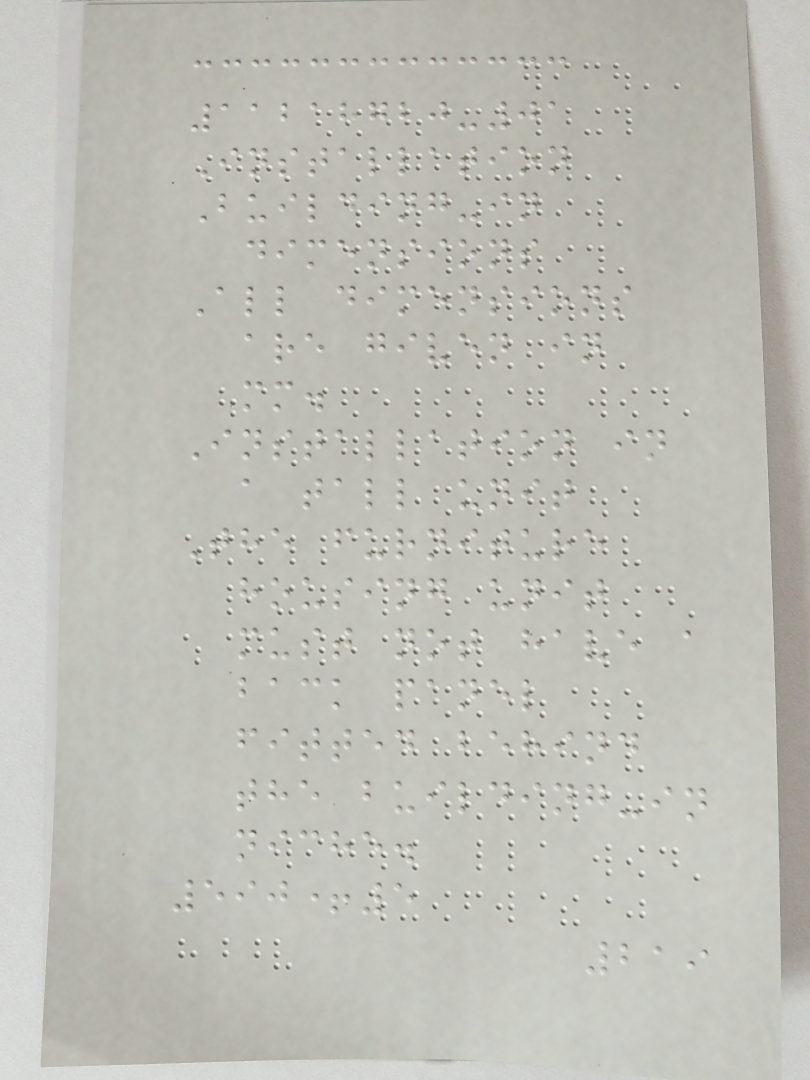11218720-01
Installation
Building-in
dimensions
All dimensions
are given in
mm.
Installation in
a tall unit
The furniture
housing unit
must not have a
back panel
fitted behind
the building-in
niche.
590+5
219
